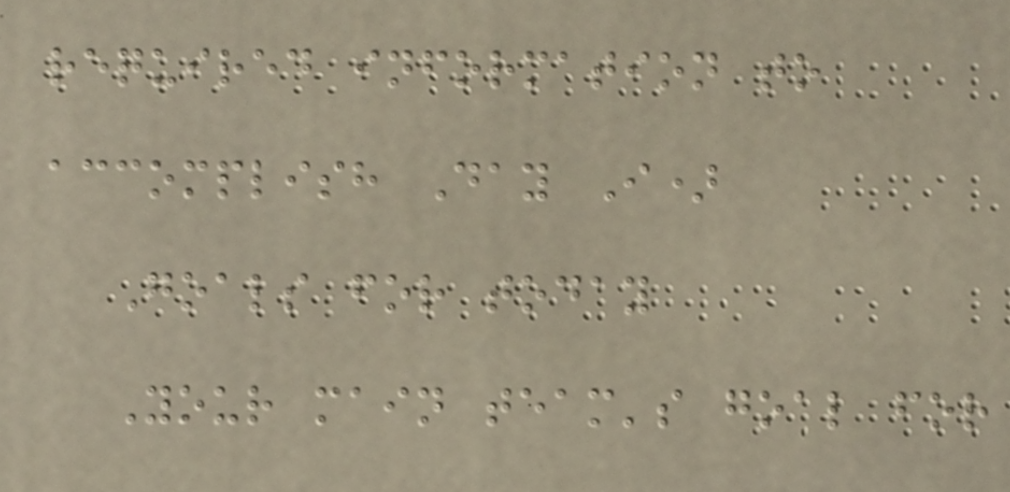required information to
accomplish Day I)
Goals for today
Your main team's goal for
